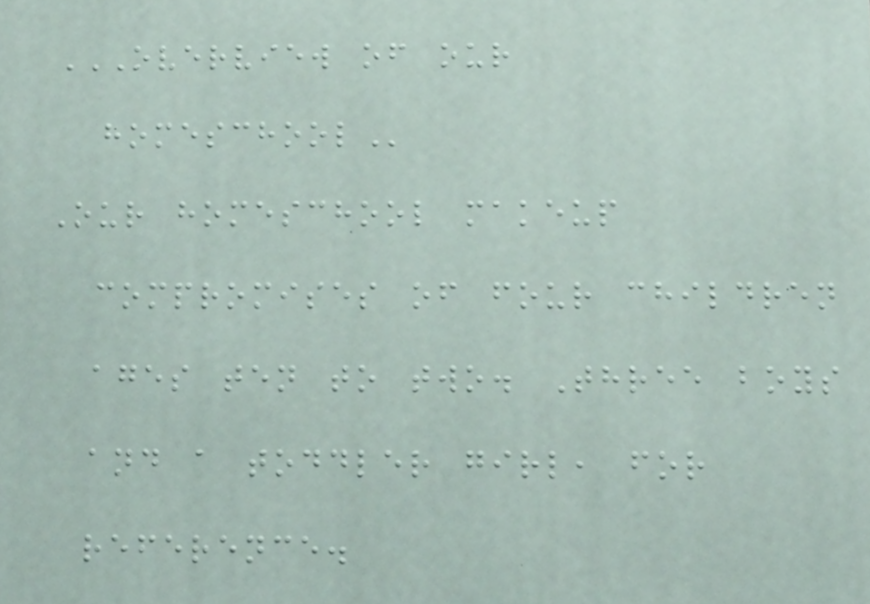OVERVIEW OF OUR
HOMESCHOOL
Our homeschool makeup
compromises of four children
ages ten to two. Three boys
and a toddler girl, for
reference.
